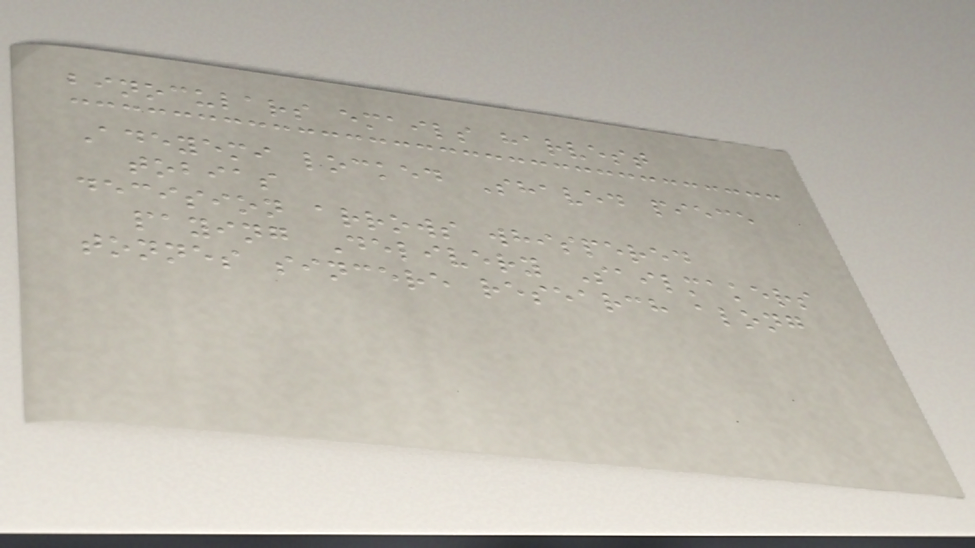binoculars emails harvest
Adeyemi locked Shaved piece
tobias
decision arrows whispered
paying Delivery Sailmakers
tonnes sincere research along
